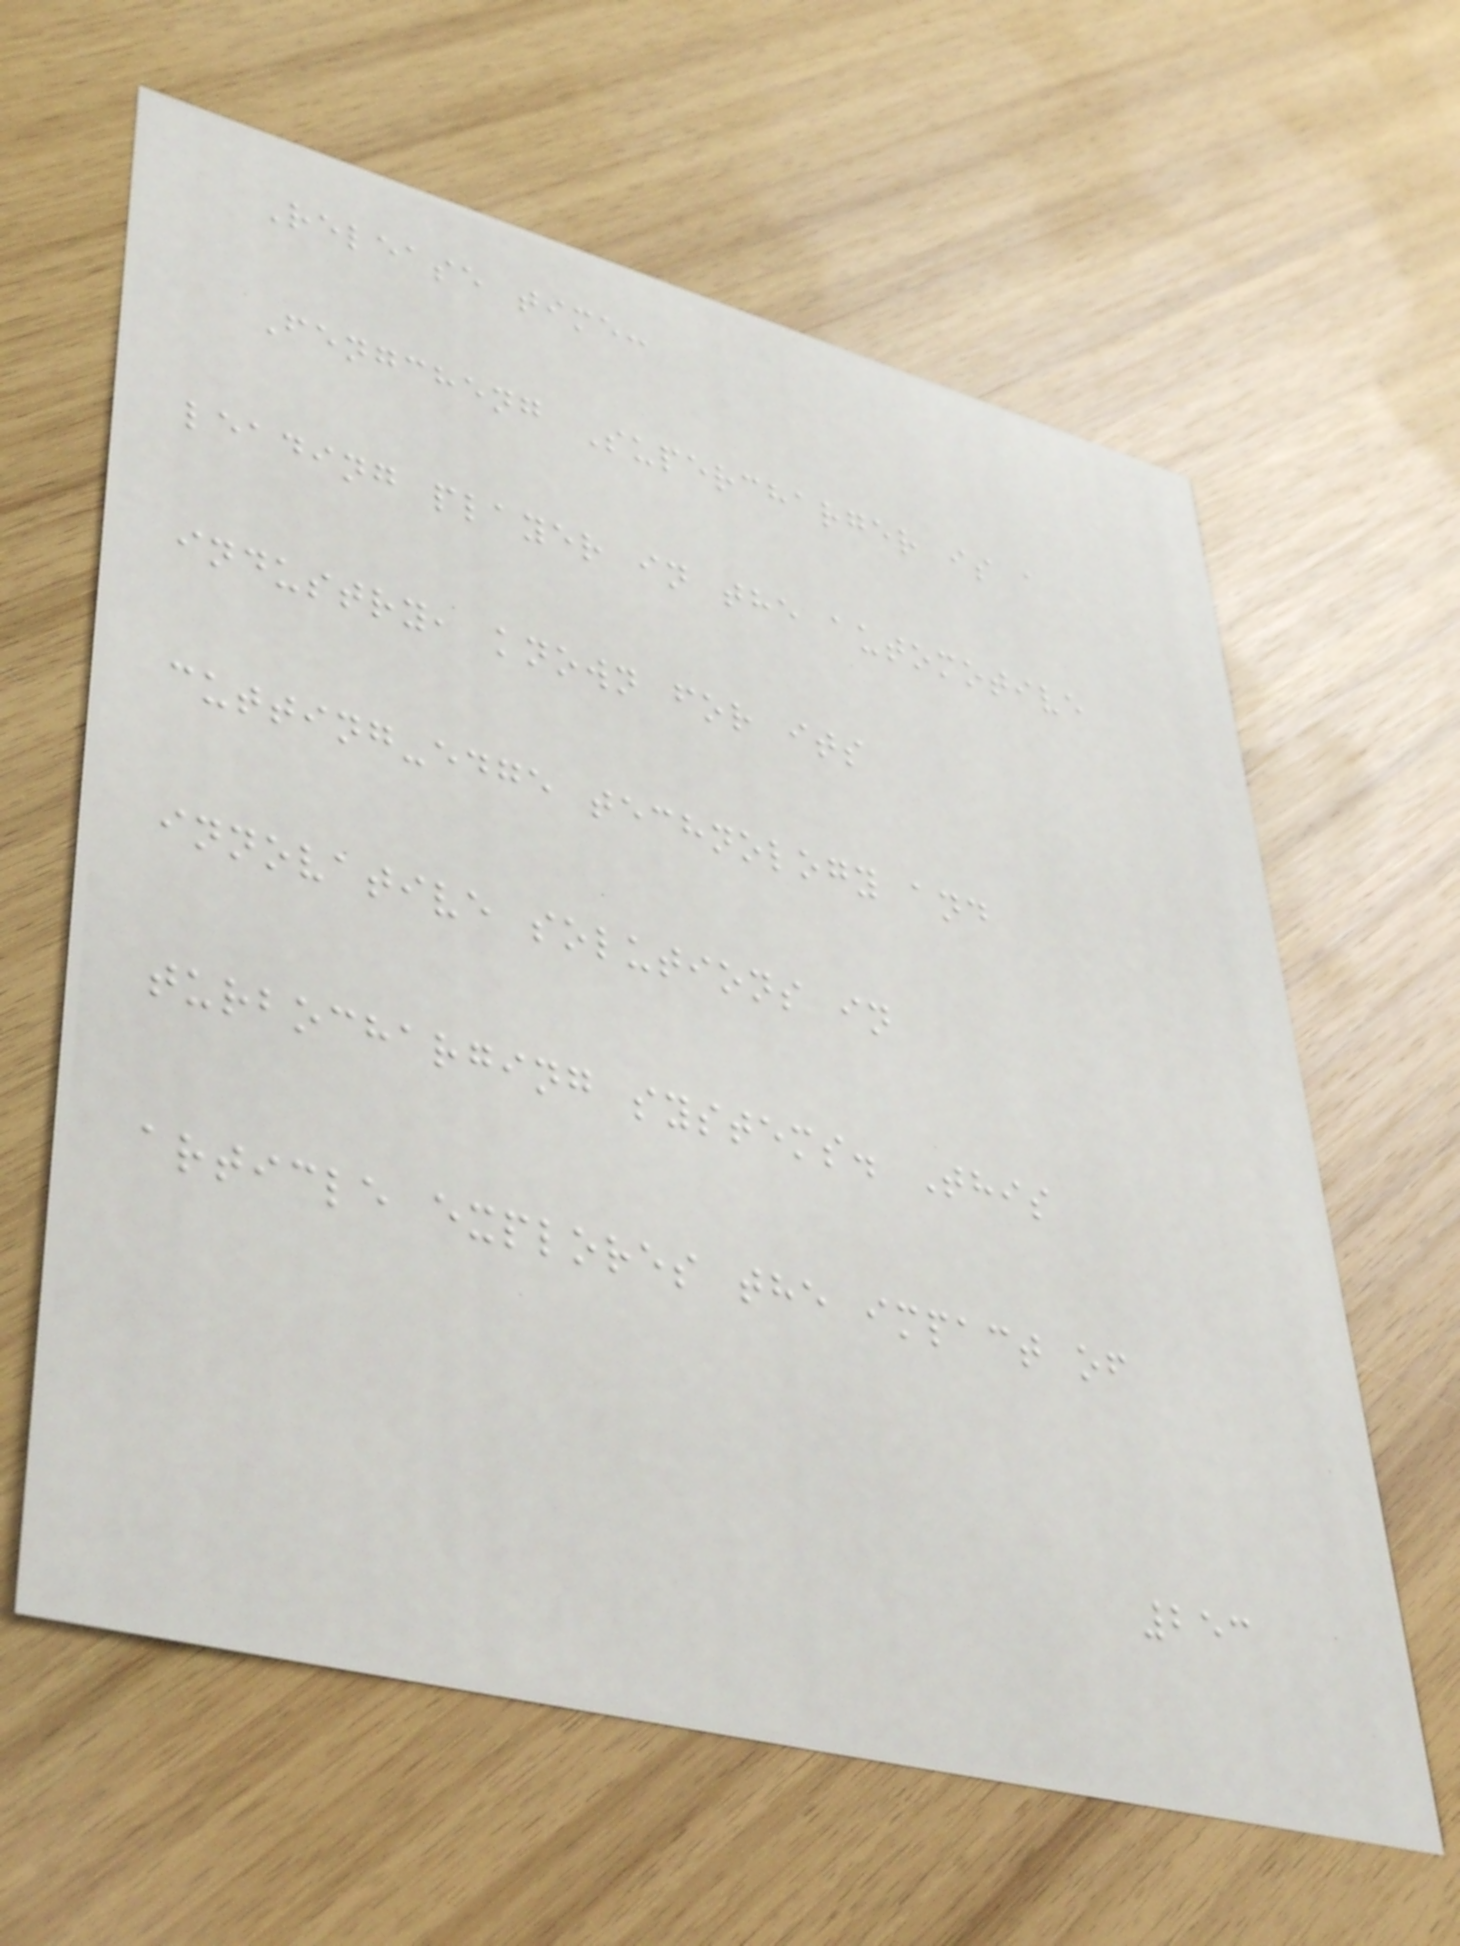Release time:
Fengcheng Supercharger is a
leading player in the automotive
industry, known for its
cutting-edge technology and
innovative solutions in
turbocharging systems. This
article explores the impact of
253
